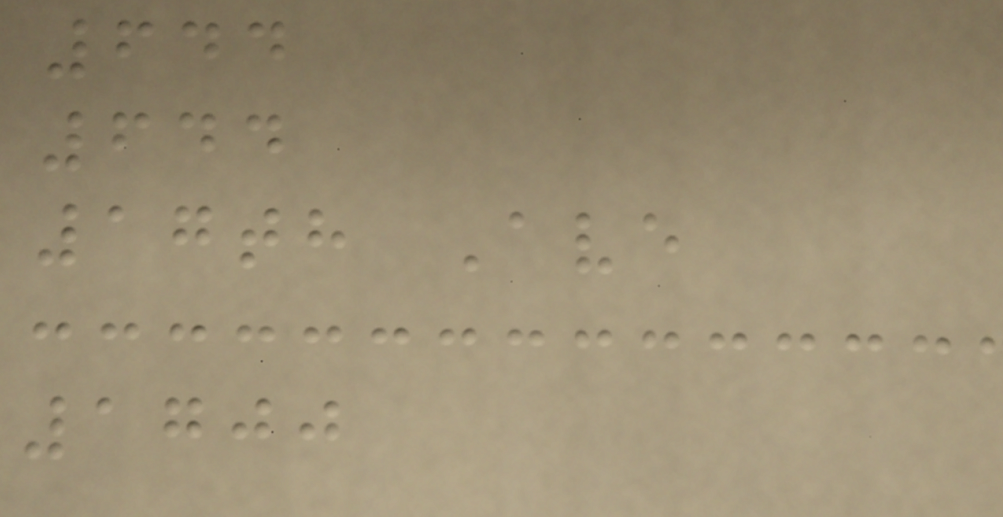644
644
17th Ave
1700
